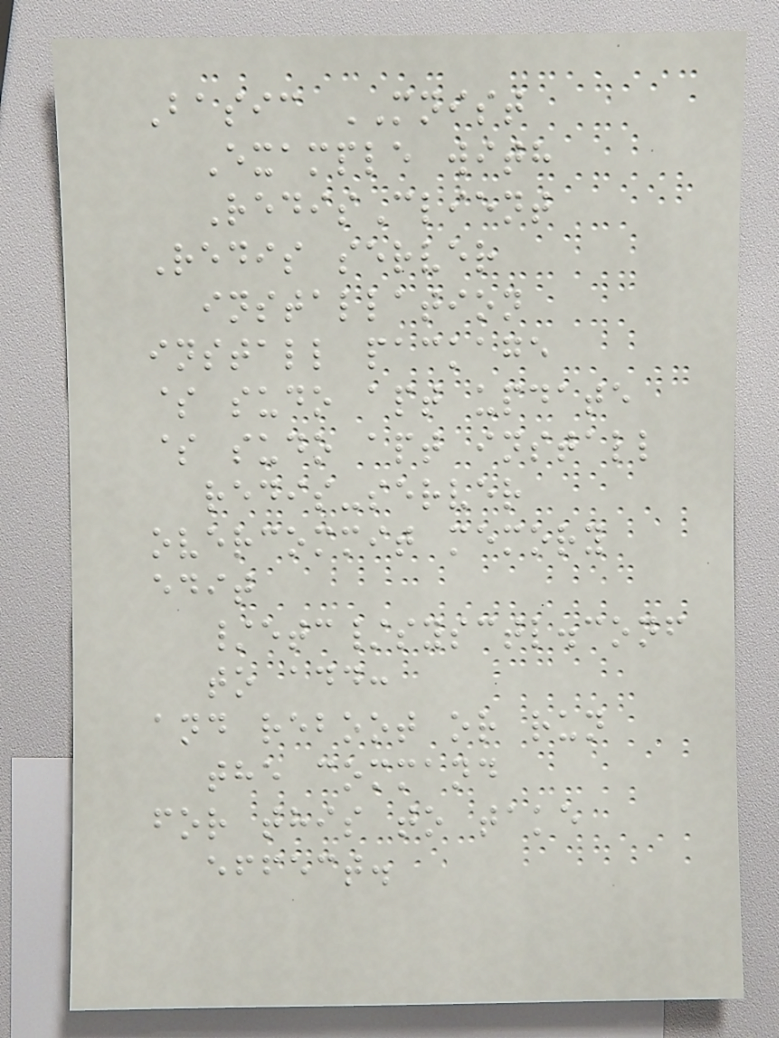Basic MNIST
Example with
RedisClient
Redis server
installation
install package
$ sudo apt update
$ sudo apt install
redis-server
overcommit memory
edit
/etc/sysctl.conf
to add:
and reboot or run
the command
for this to take
effect.
